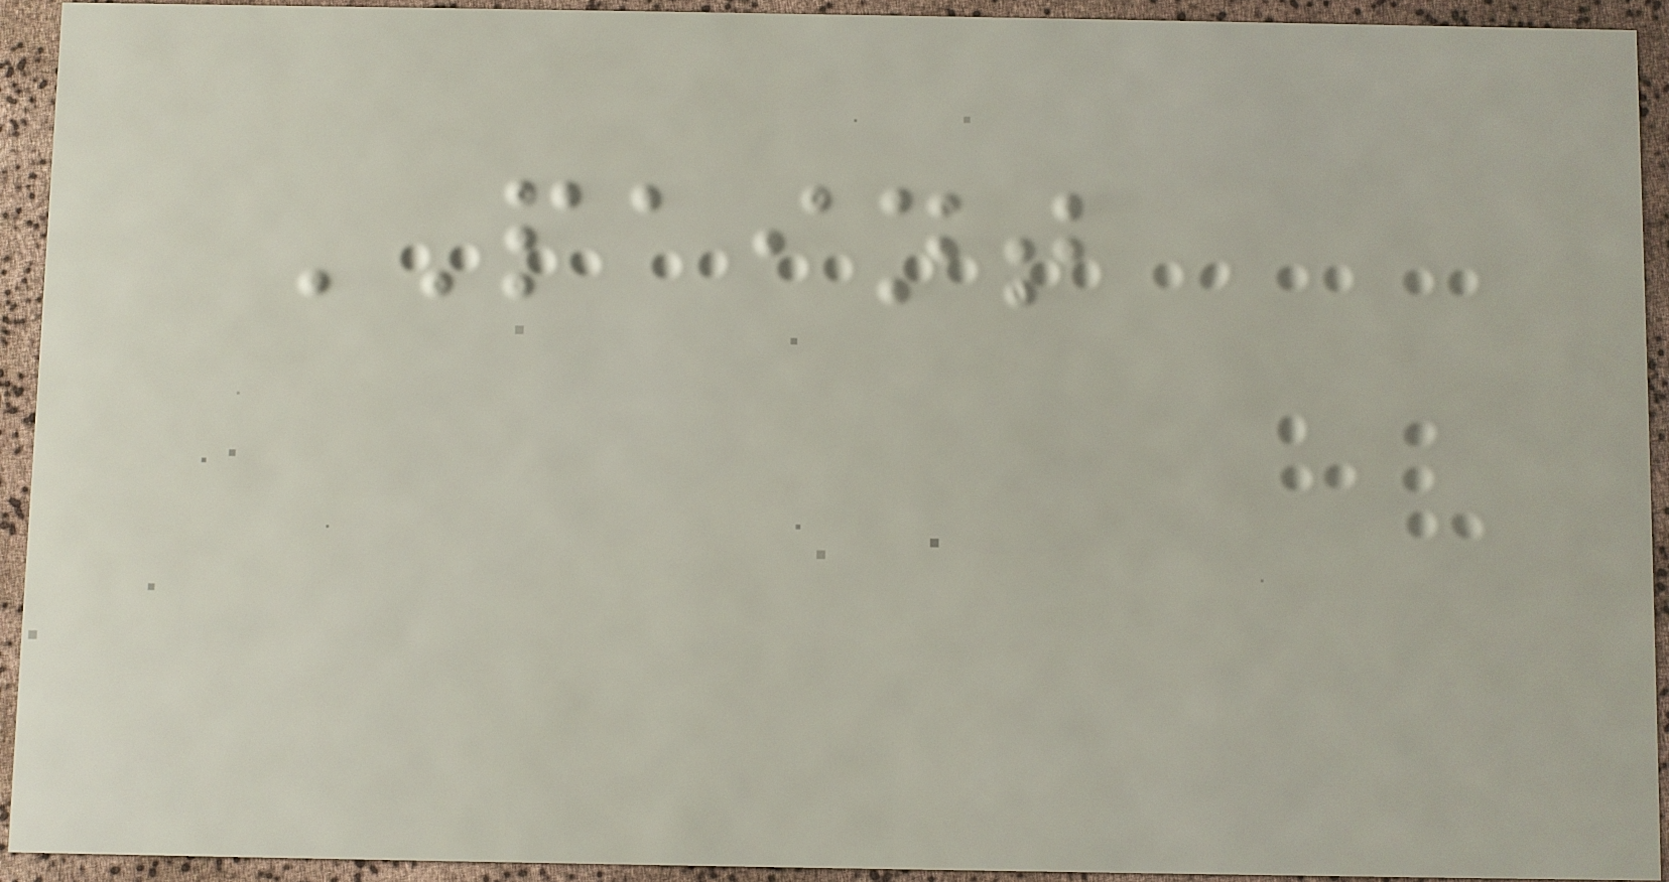PAINT
